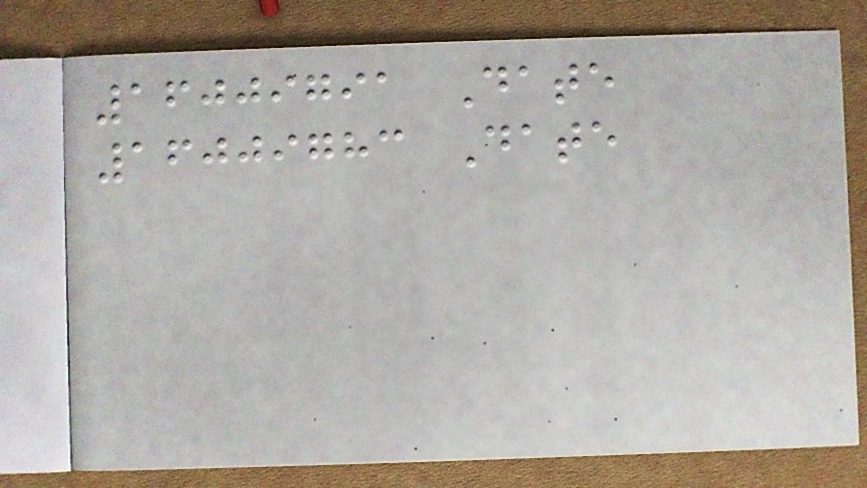16009791 Date
16009783 Date
